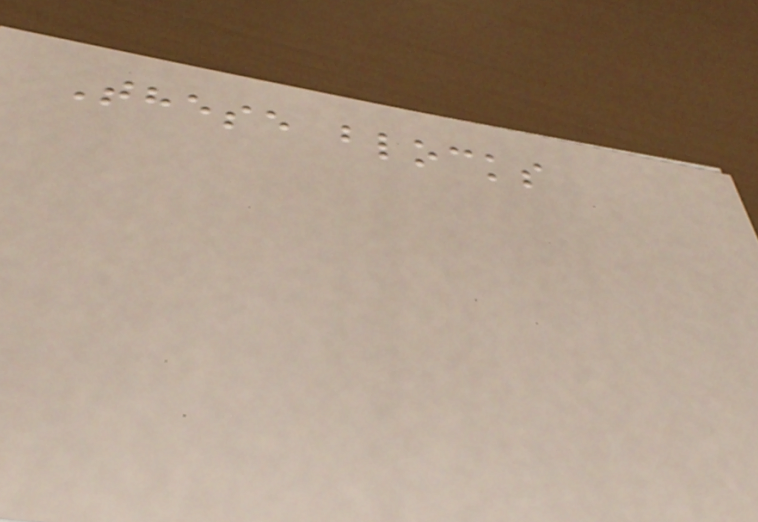These blocks
